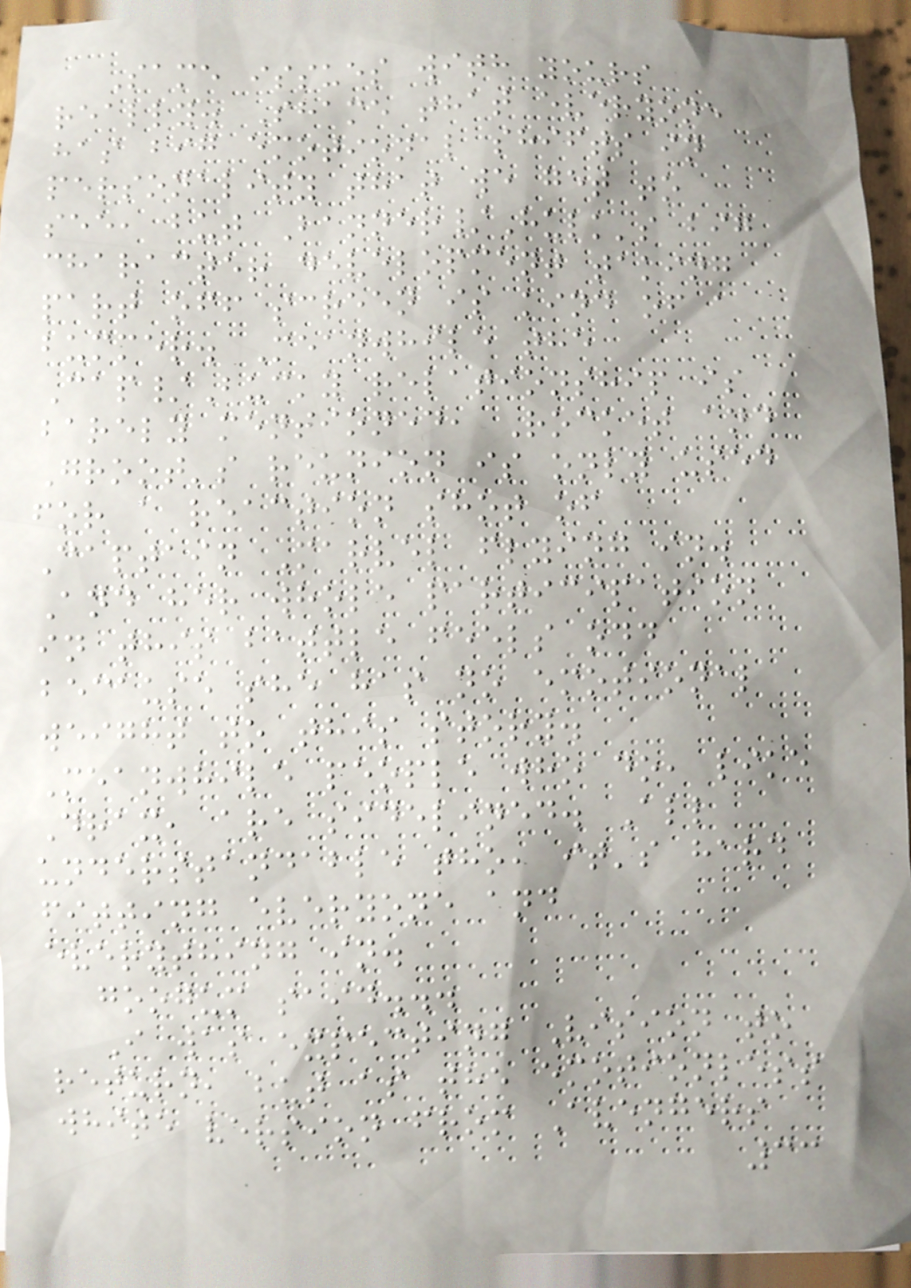Same issues with yours
really. Shame that everyone
has big emotional shifts in
personality that we get to
see, but Banner/Hulk's big
character development taking
part off screen is kind of a
bummer. Meanwhile the
Cap/Bucky relationship is
barely mentioned, Rocket and
Groot's reunion is only used
for a reaction shot of
Captain Marvel flying in.
And her whole participation
in this battle feels odd
because she has no emotional
weight to this story.
Meanwhile people who do, like
Drax, are sidelined. All
understandable tho, it's hard
fitting everyone and
everything in.
googum said...
I was expecting Vision to
return, but as the emotionless
white version from Avengers
33
